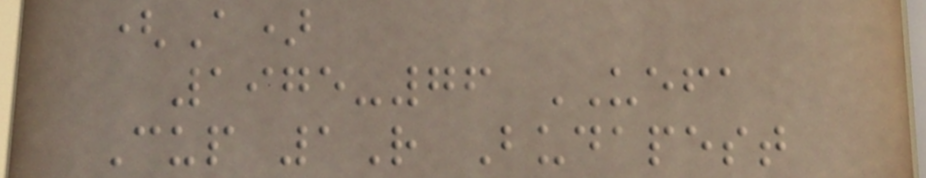(A)
1975-76 UEFA
Cup 1R Budapest
